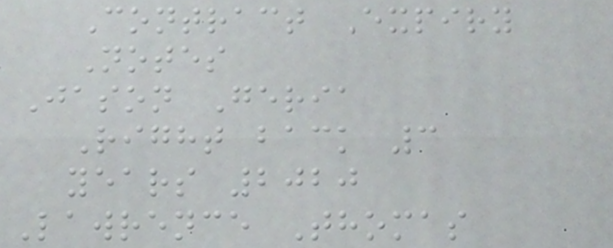Contract Expiry
Notes
Jason Geria
Right back 3
years 2020
Lawrence Thomas
